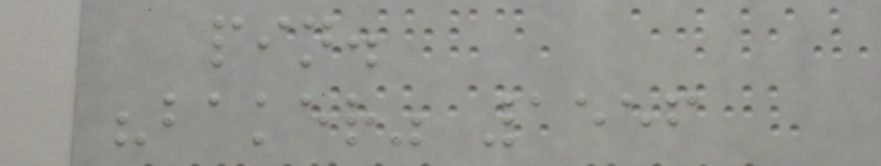pin.
"baker" 1556
